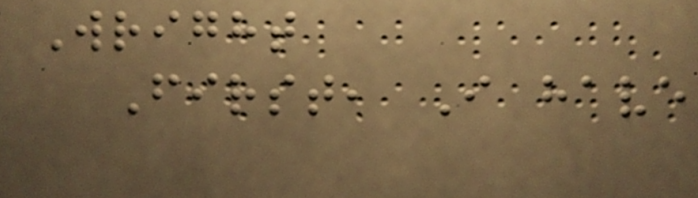Wright
First, I have
